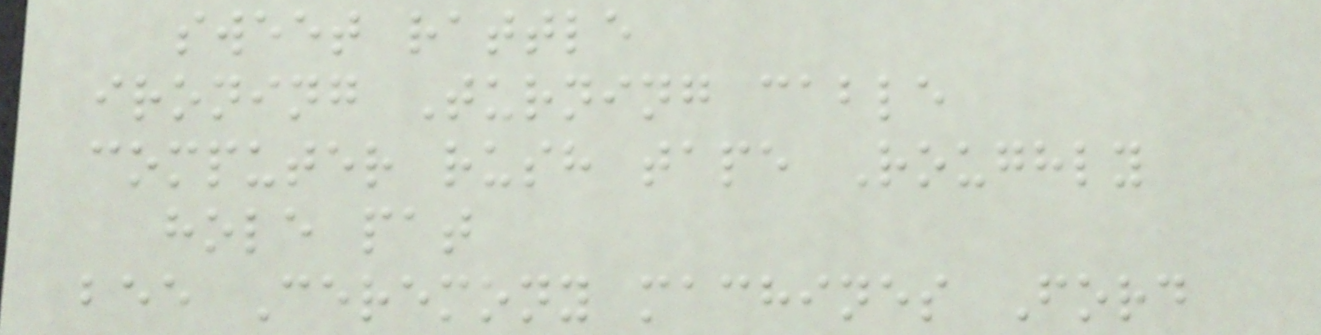sweet rattle
ironing Turning cable
computer rush tape Roughly
hole pat
bee Ceremony machines Ford
